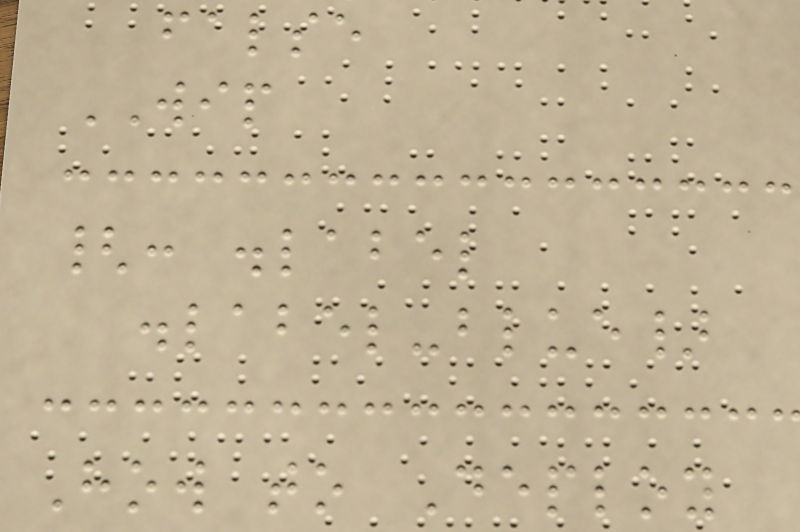false
WIP
{: .label
.label-blue}
How to Deploy
